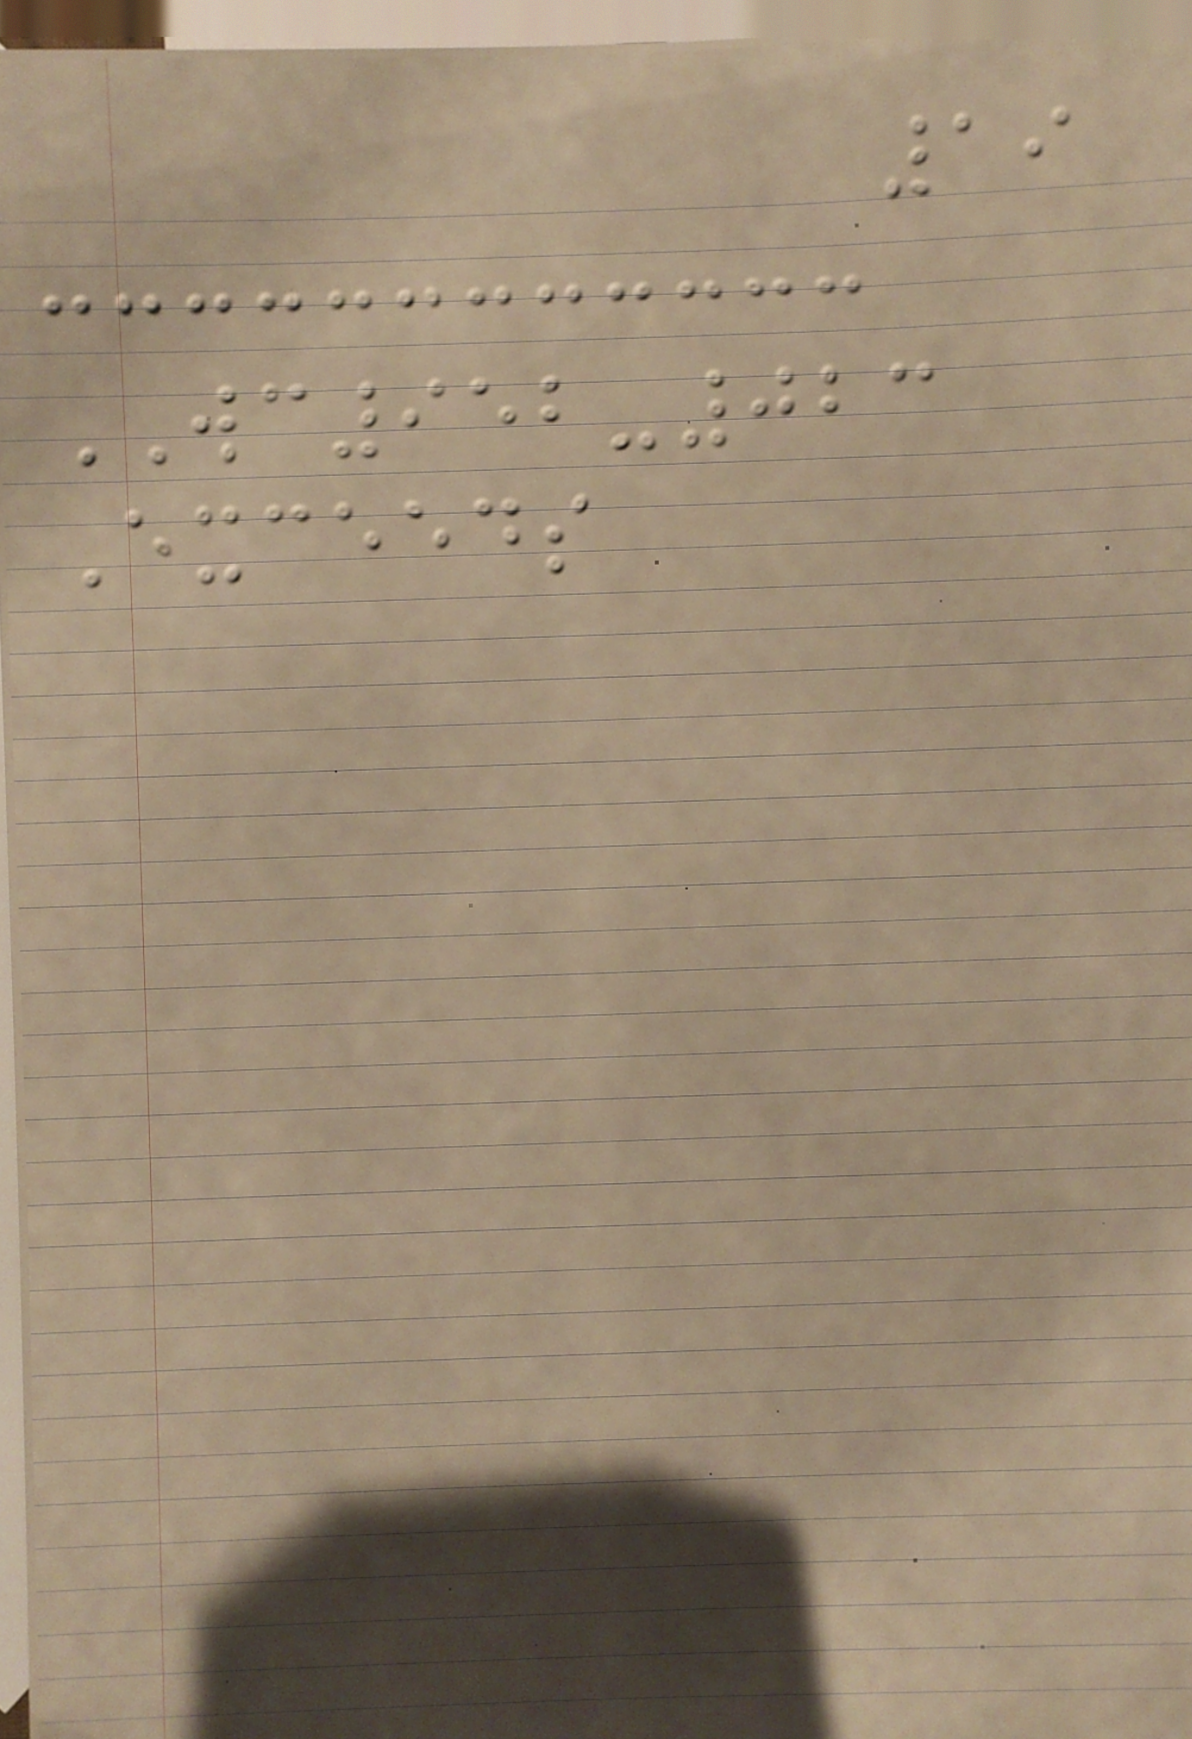19
WC952-023
Exceeds
